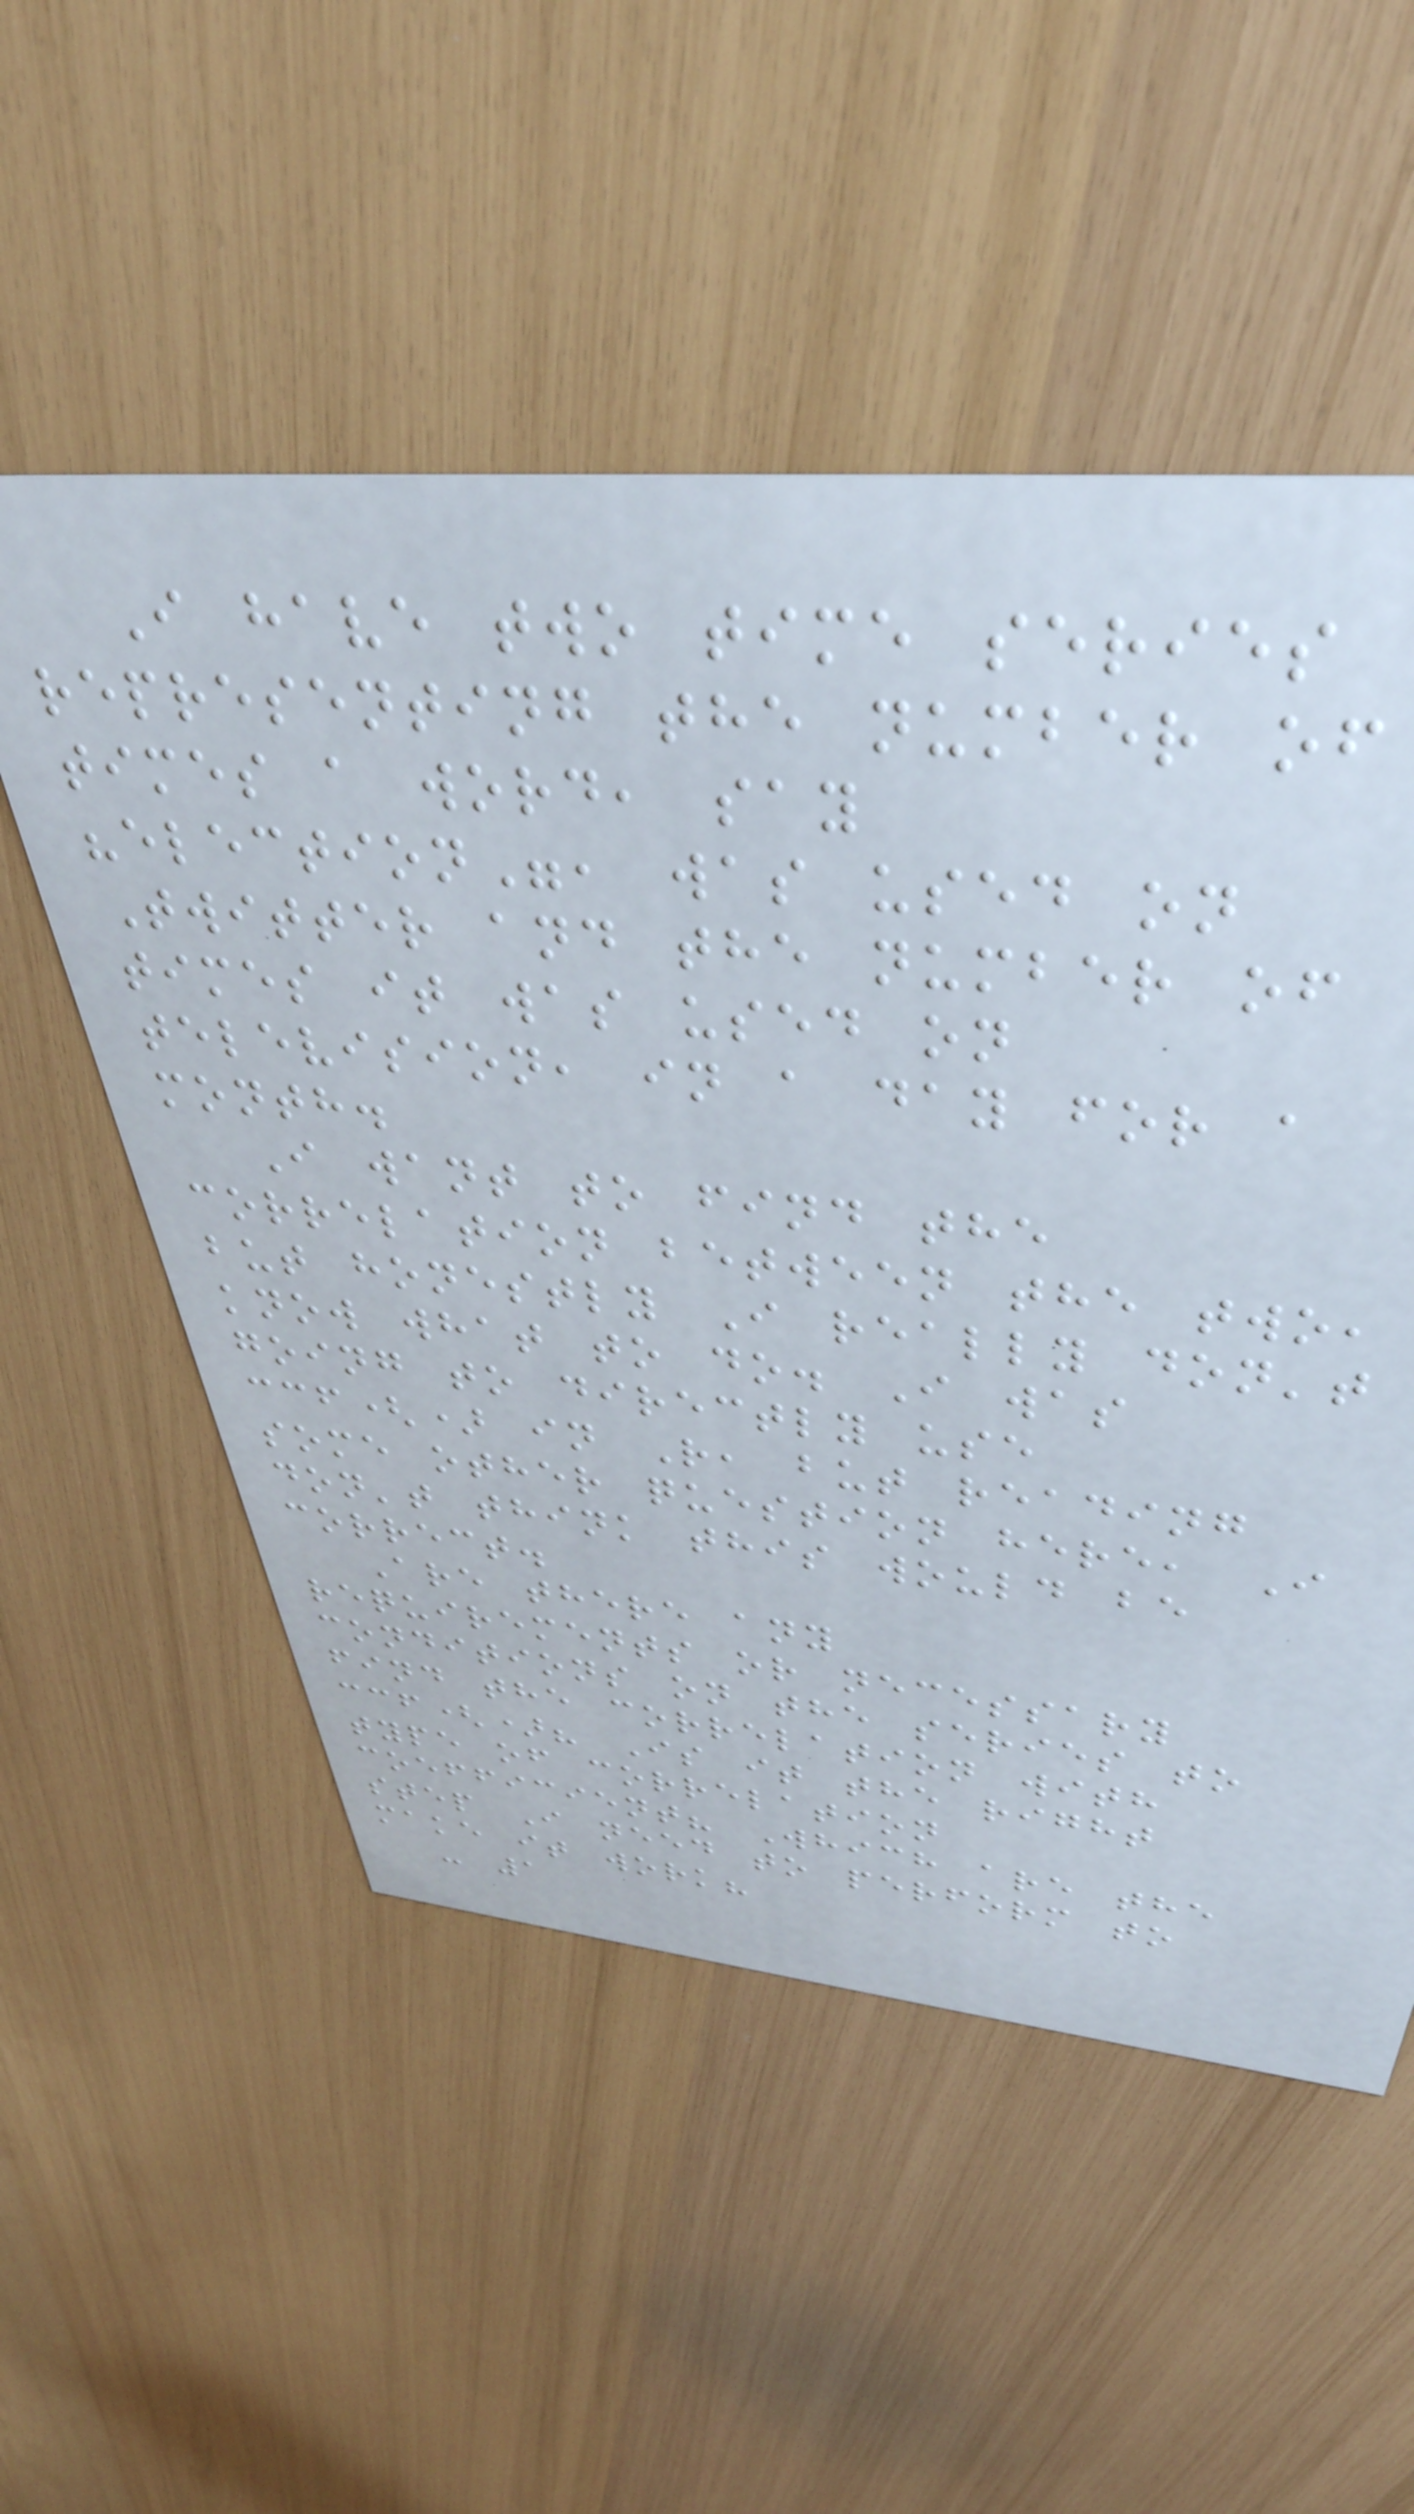I have two time series
representing the number of
times a word, say
"election", was used on
Twitter and the number of
times it was used on
television, in a day for a
month.
I want to find the
correlation between the two,
but honestly I really don't
know what to do. I was
going to directly use
ccf() in R, but reading
some other question here, I
don't think this would be
correct.
Are there any
requirements or necessary
conditions on the series to
find the correlation with
ccf()? Is it the right
type of correlation
coefficient? Which are the
step I need to perform to
make it work?
- 1
